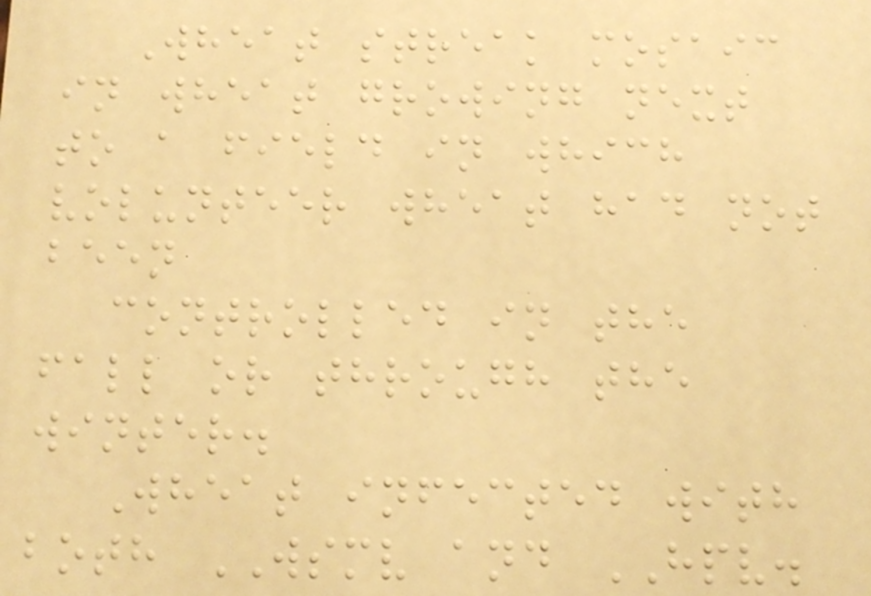Wheat streak mosaic
in wheat growing next
to a field in which
volunteer wheat had not
been
controlled in the
fall or through the
winter.
Wheat infected with
both WSMV and HPV.
